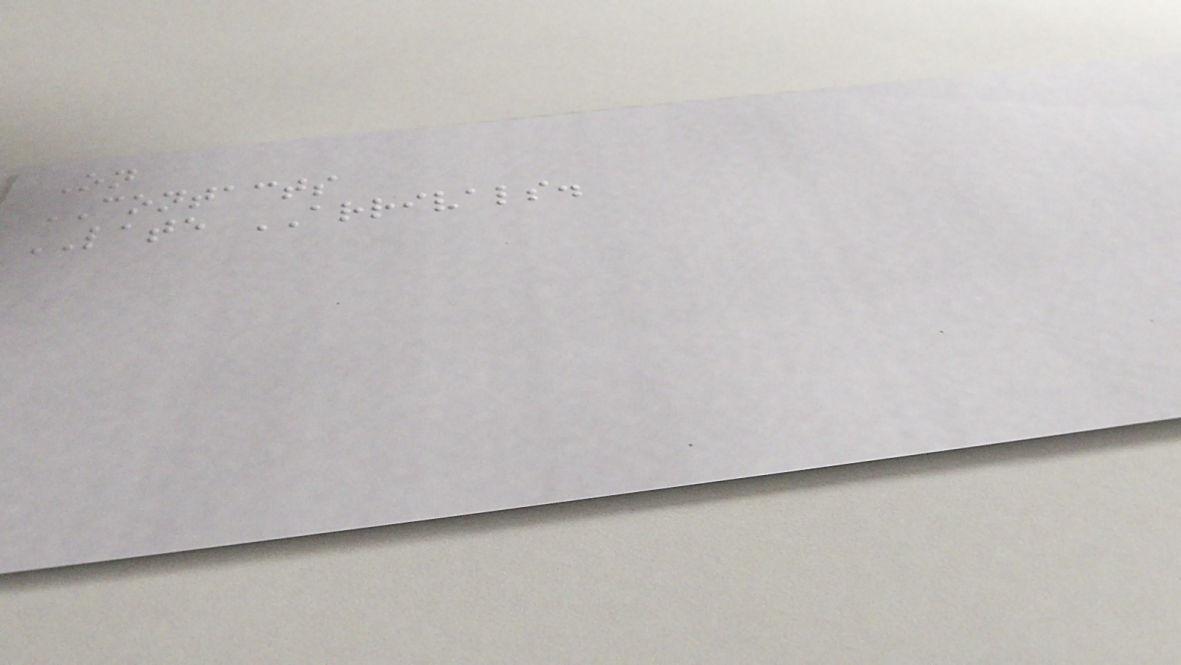On
CONTACTS
LATE ARRIVALS.
